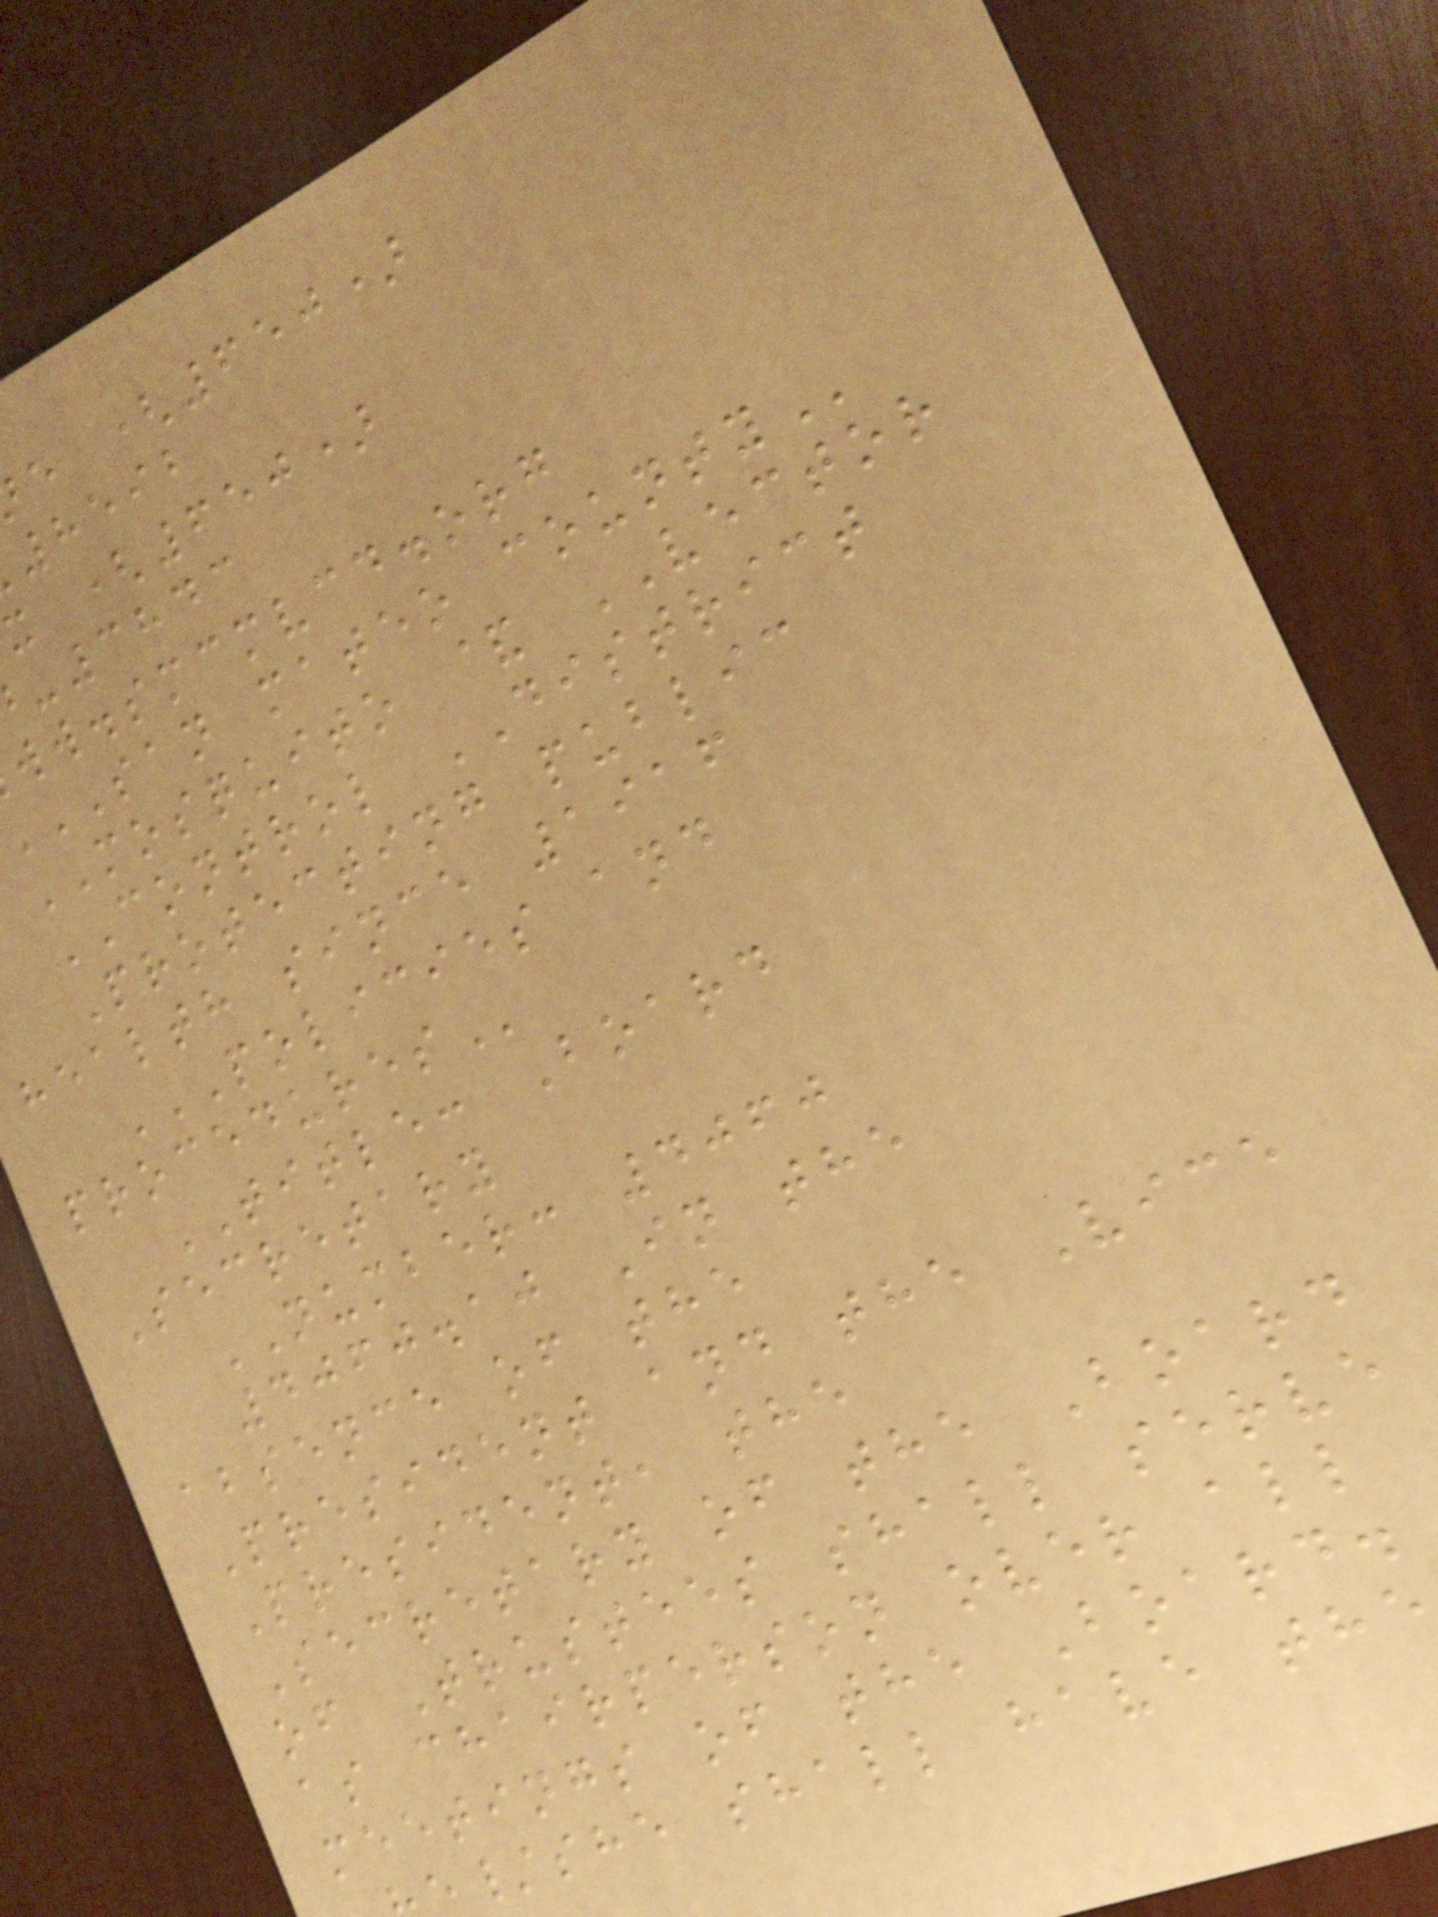e (650)
8592
x (650)
-3843
ww.smcmvcd.org
SAN mateo
MOSQUITO & VECTOR
CONTROL DISTRICT
Protecting public
health since 1916
POLICIES AND
TITLE: Board
Secretary
NUMBER: 4060
4060.10 In the
absence of the
President and the Vice
President, the
Secretary of the Board
of Trustees shall serve
as chairperson over all
meetings of the Board.
/she shall have the
